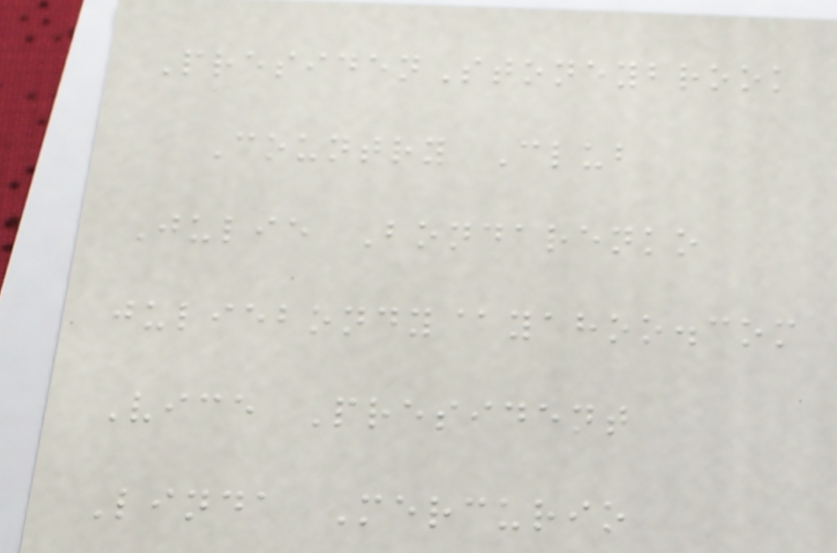PresidenStoneybrook
Country Club
Julie Bondarenko
juliebondy@yahoo.com
Vice President
Linda Mercurio
